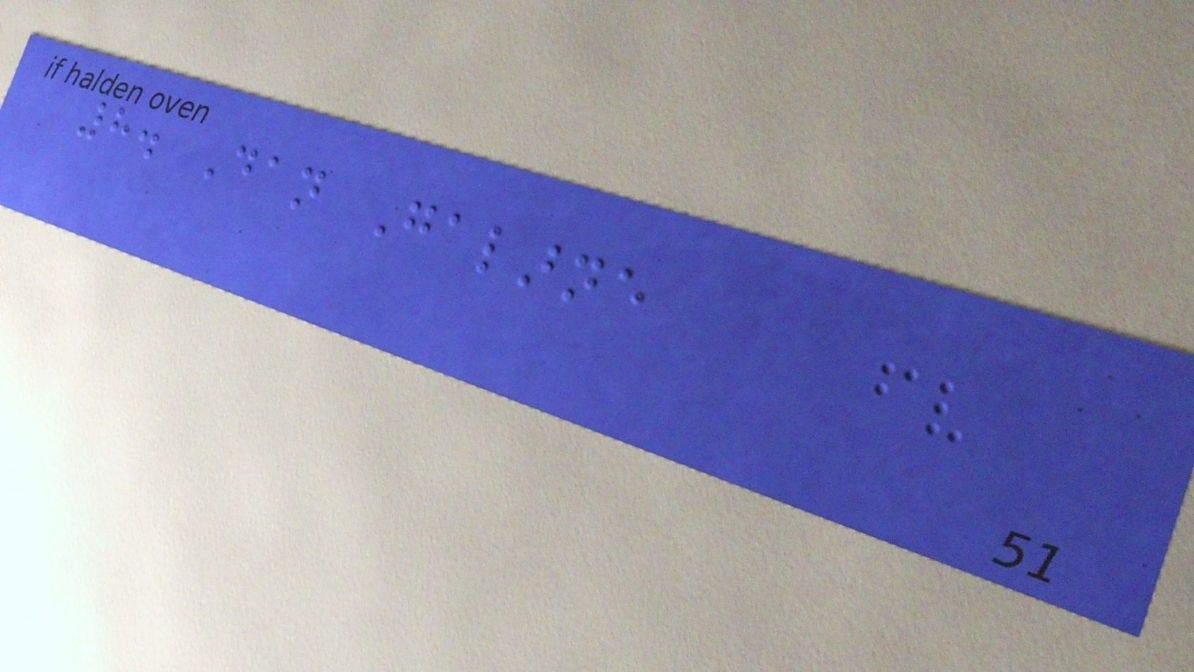8. Dan Galarne
